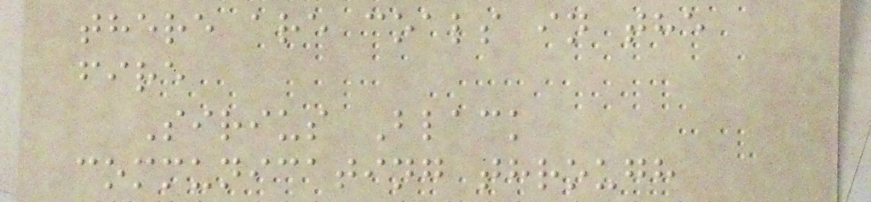there are coals in the
fire
Sirius Black
communicating through
